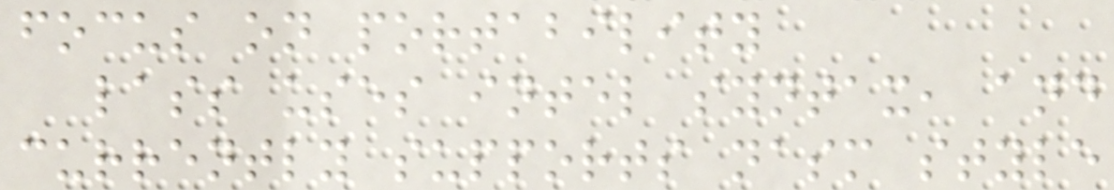focus on portability
lass uses intel syntax, and
currently supports nasm style
